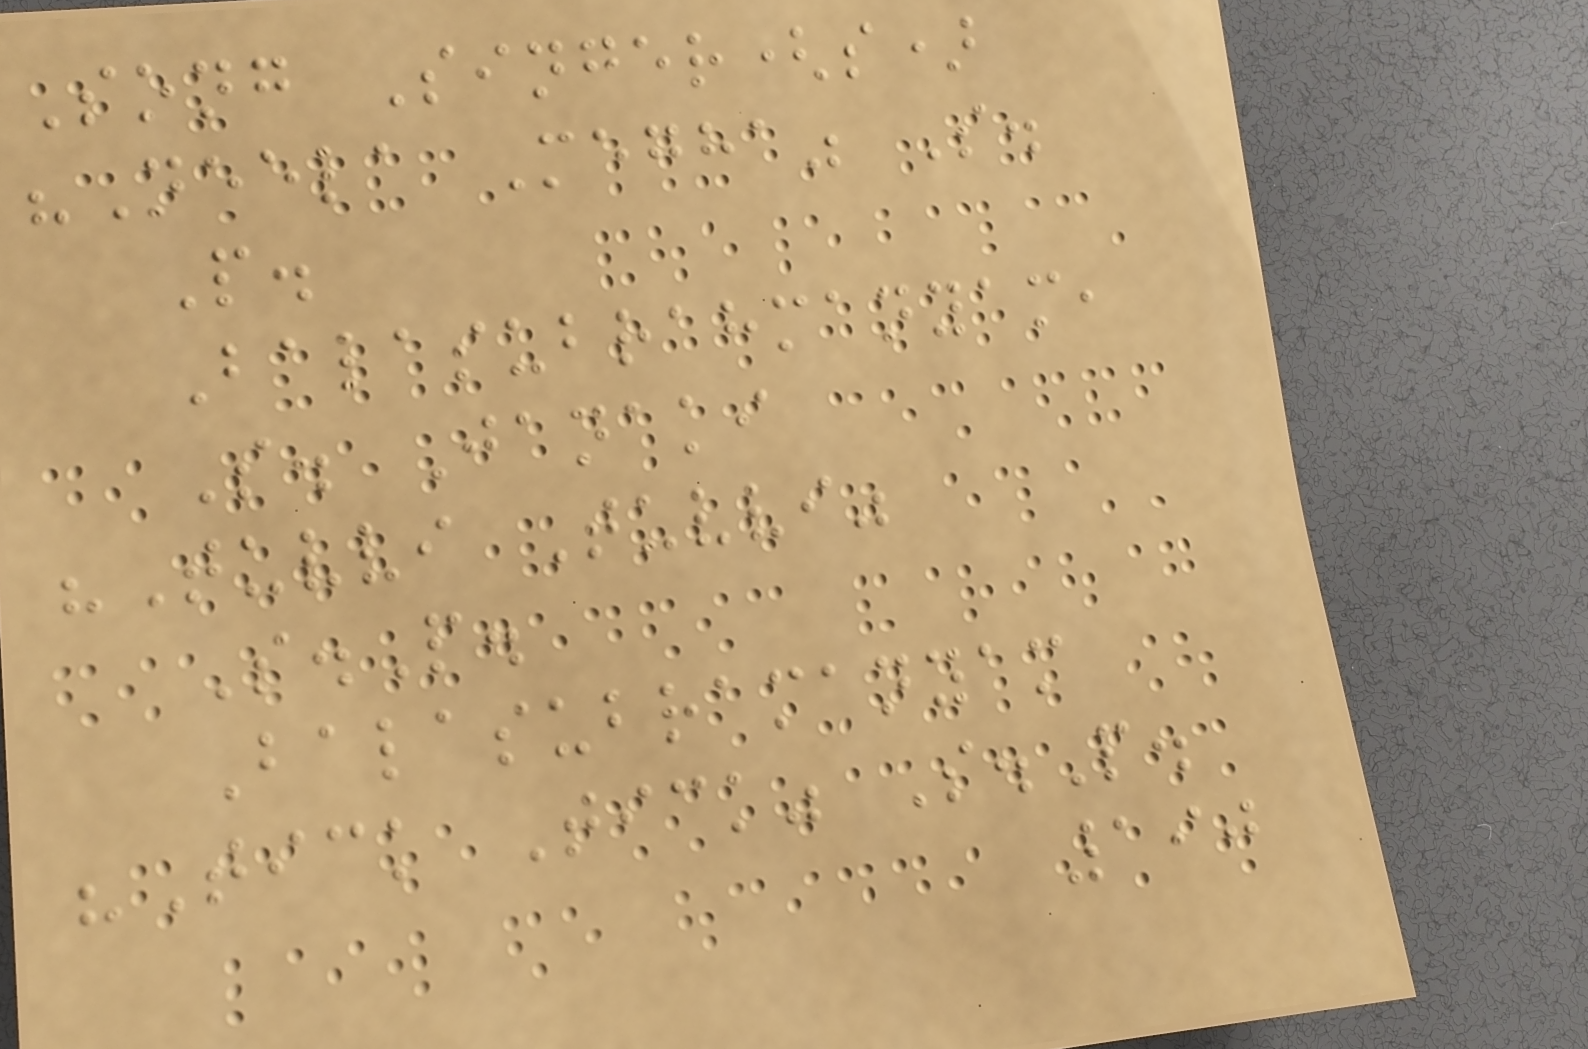Song Singer(s)
"Neela Megha" S.
P.
Balasubrahmanyam,
S. Janaki
"Tuvvi Tuvvi"
S.P.
Balasubramanyam
"Tick Tick" S.P.
190
